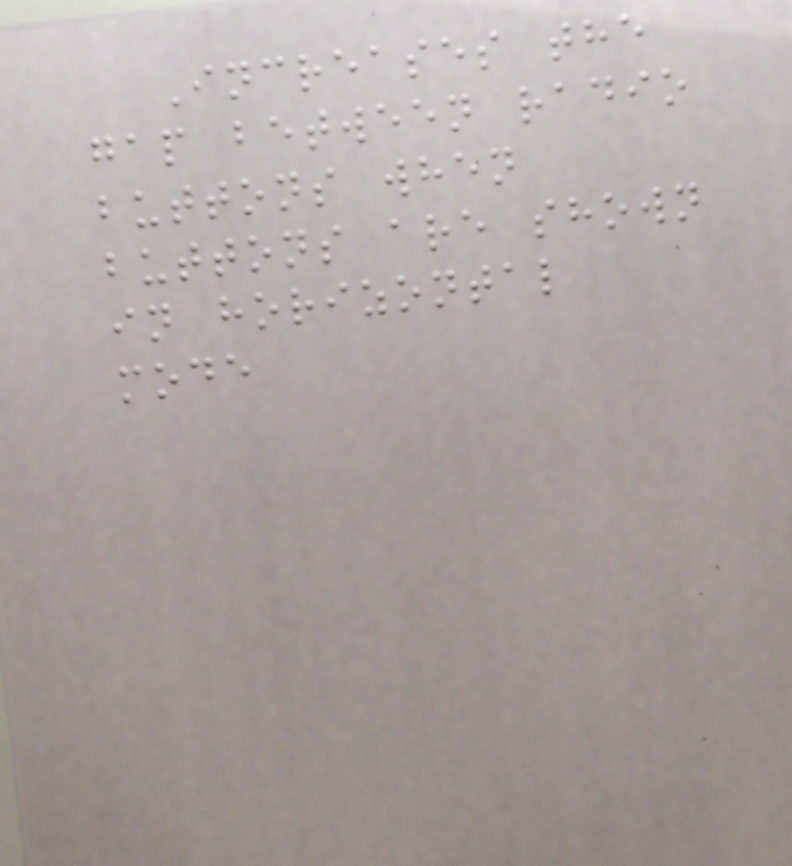Increases the
gap between radio
buttons when
buttons are shown
in horizontal
mode
